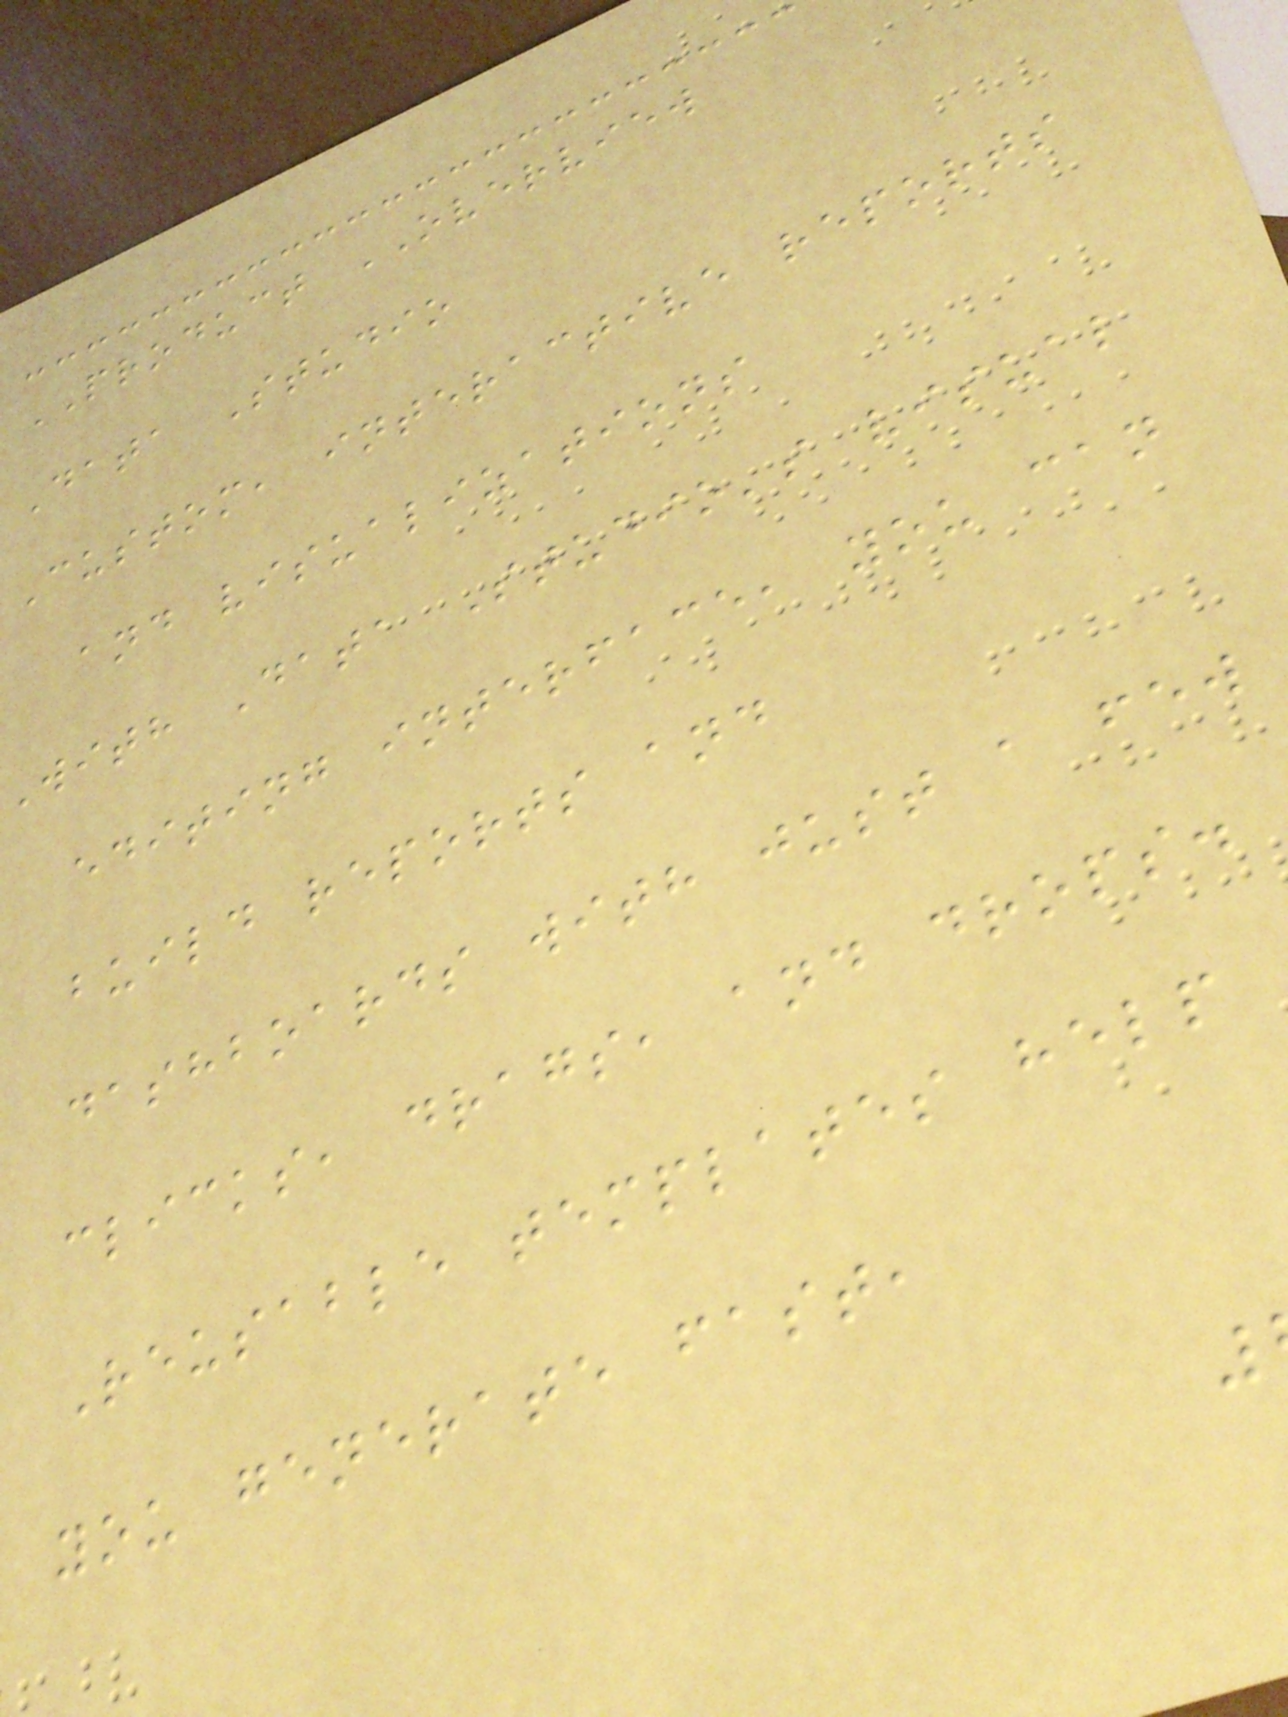PRODUCT OVERVIEW
Data Studio
Custom, interactive reports
and visualizations
With Data Studio's visual
editing interface, you can
build reports and
dashboards with just a few
clicks, drags, and drops.
Reusable templates help
you generate fast,
